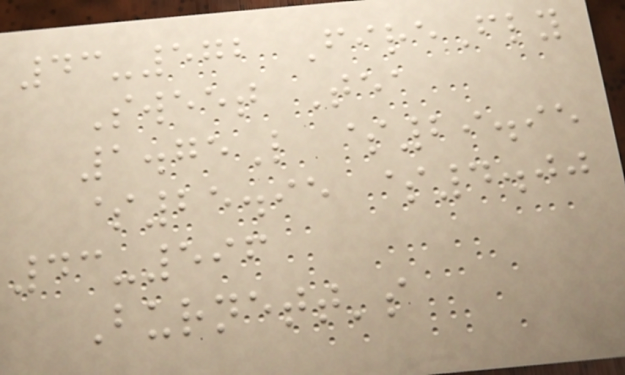43-572 FireFly
Sweet Tea
1.75L $29.95
$25.95 $4.00
43-596
Burnett's
